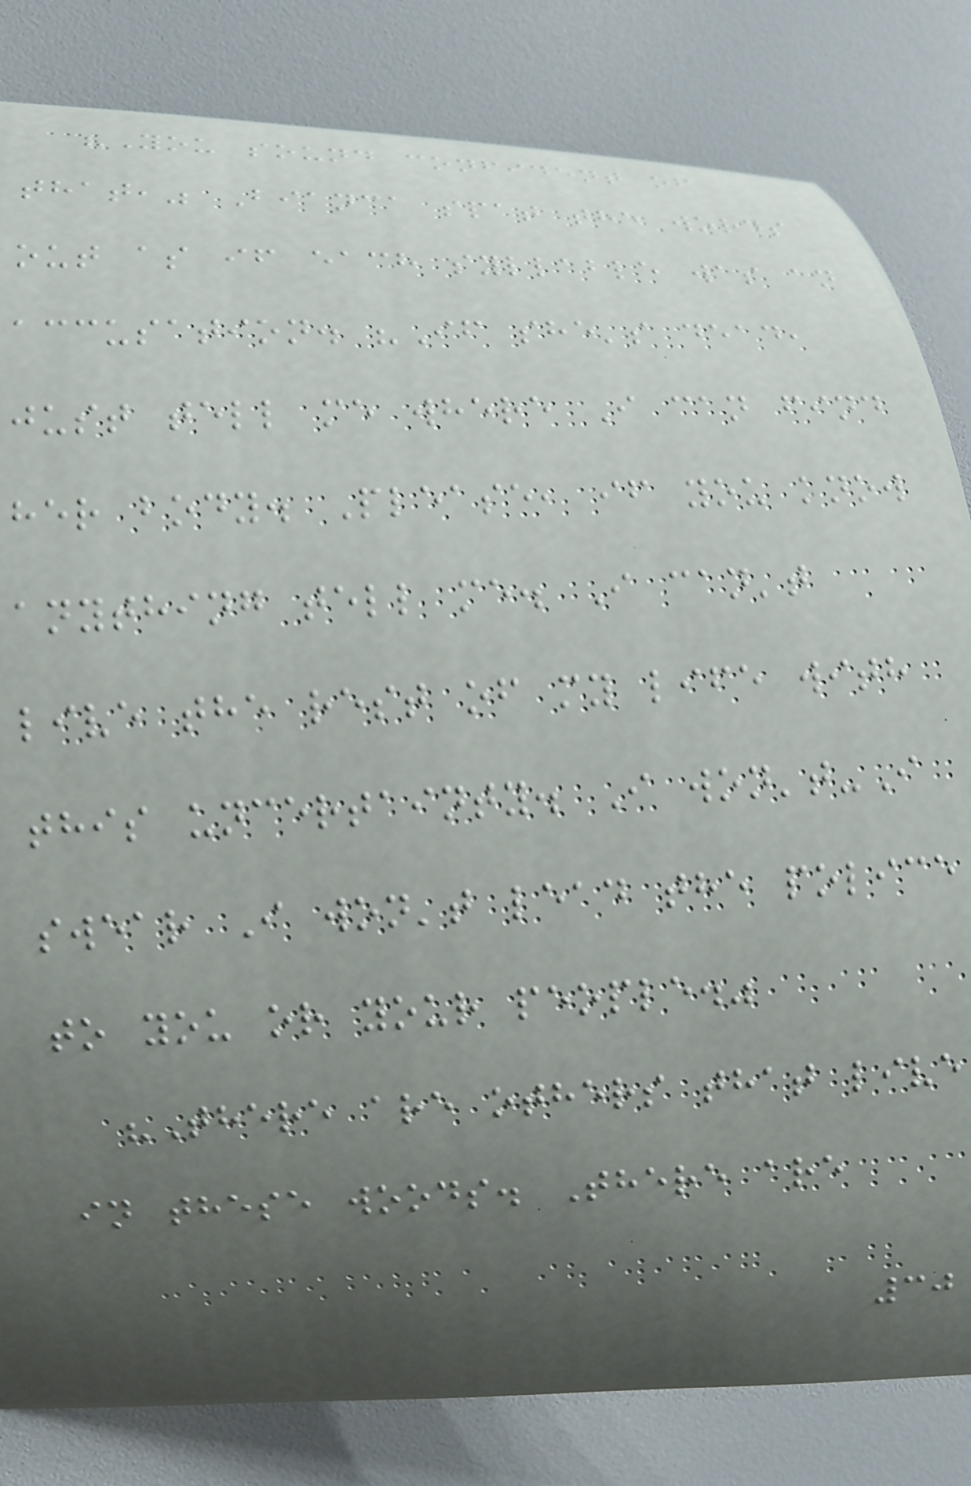"You sound confident of
that," Bianca spat the words
out as if each syllable was an
accusation. "If she's dead,
just tell me where I can find
her body. Please, if you know
anything tell me. I can't
live the rest of my life with
this uncertainty. I won't-I
swear I won't lead the police
to you or your people."
"There are others that live
in these woods. There are
30
